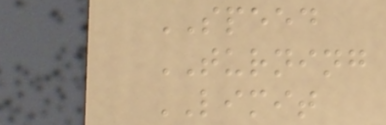SPEED
TURNING
LIMIT
